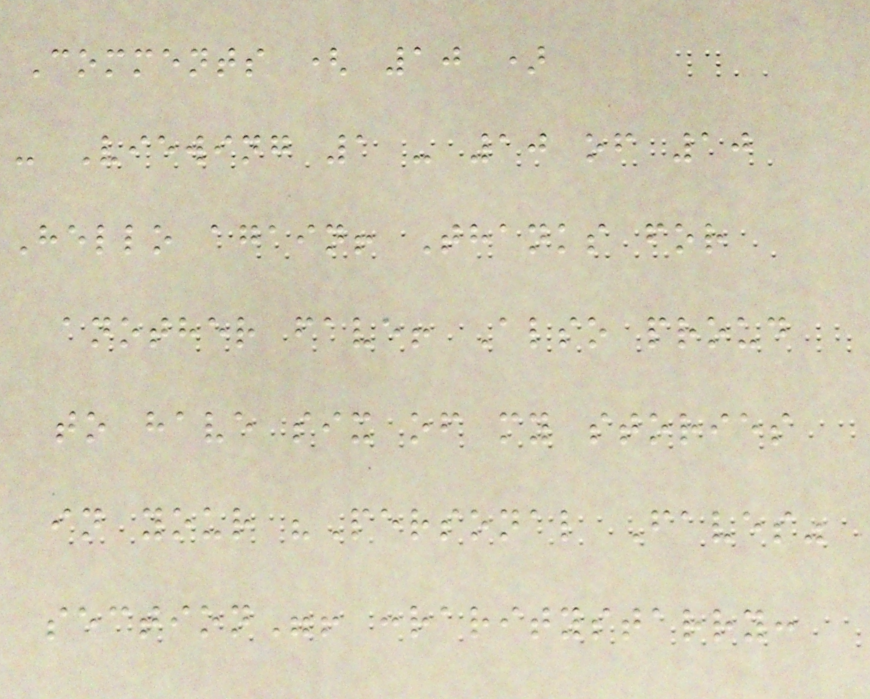Comments ( 10 )
- Viewing 1 - 10 of 10
Hello again! Thanks for
another fave! Also proud
to have six of my stories
in your "Personal Faves"
section"! :raritystarry:
